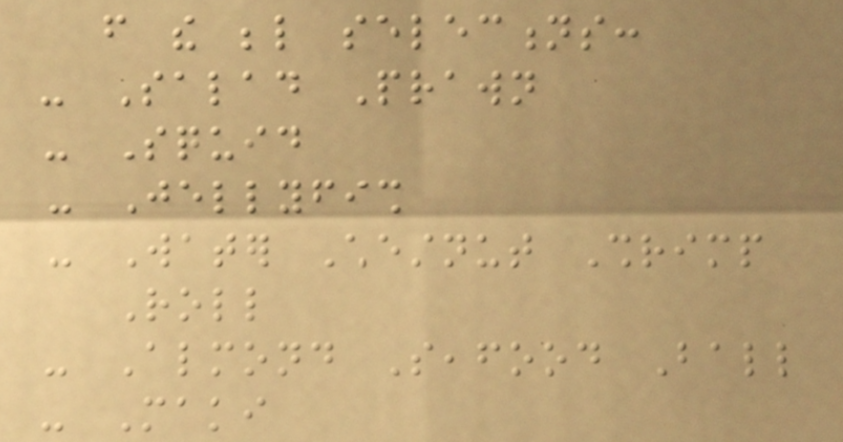from the below selections:
- Salad Prawn
- Squid
- Jellyfish
- Water Chestnut Shrimp
Roll
- Almond Seafood Ball
- Maki
